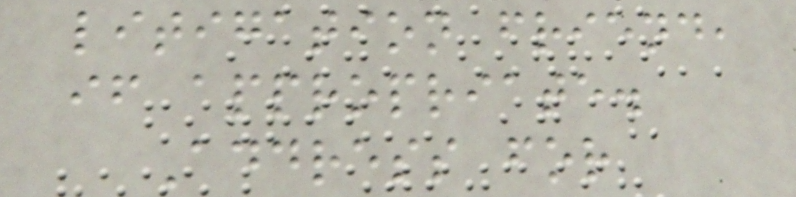litigation friend,
if appropriate.
Address for
